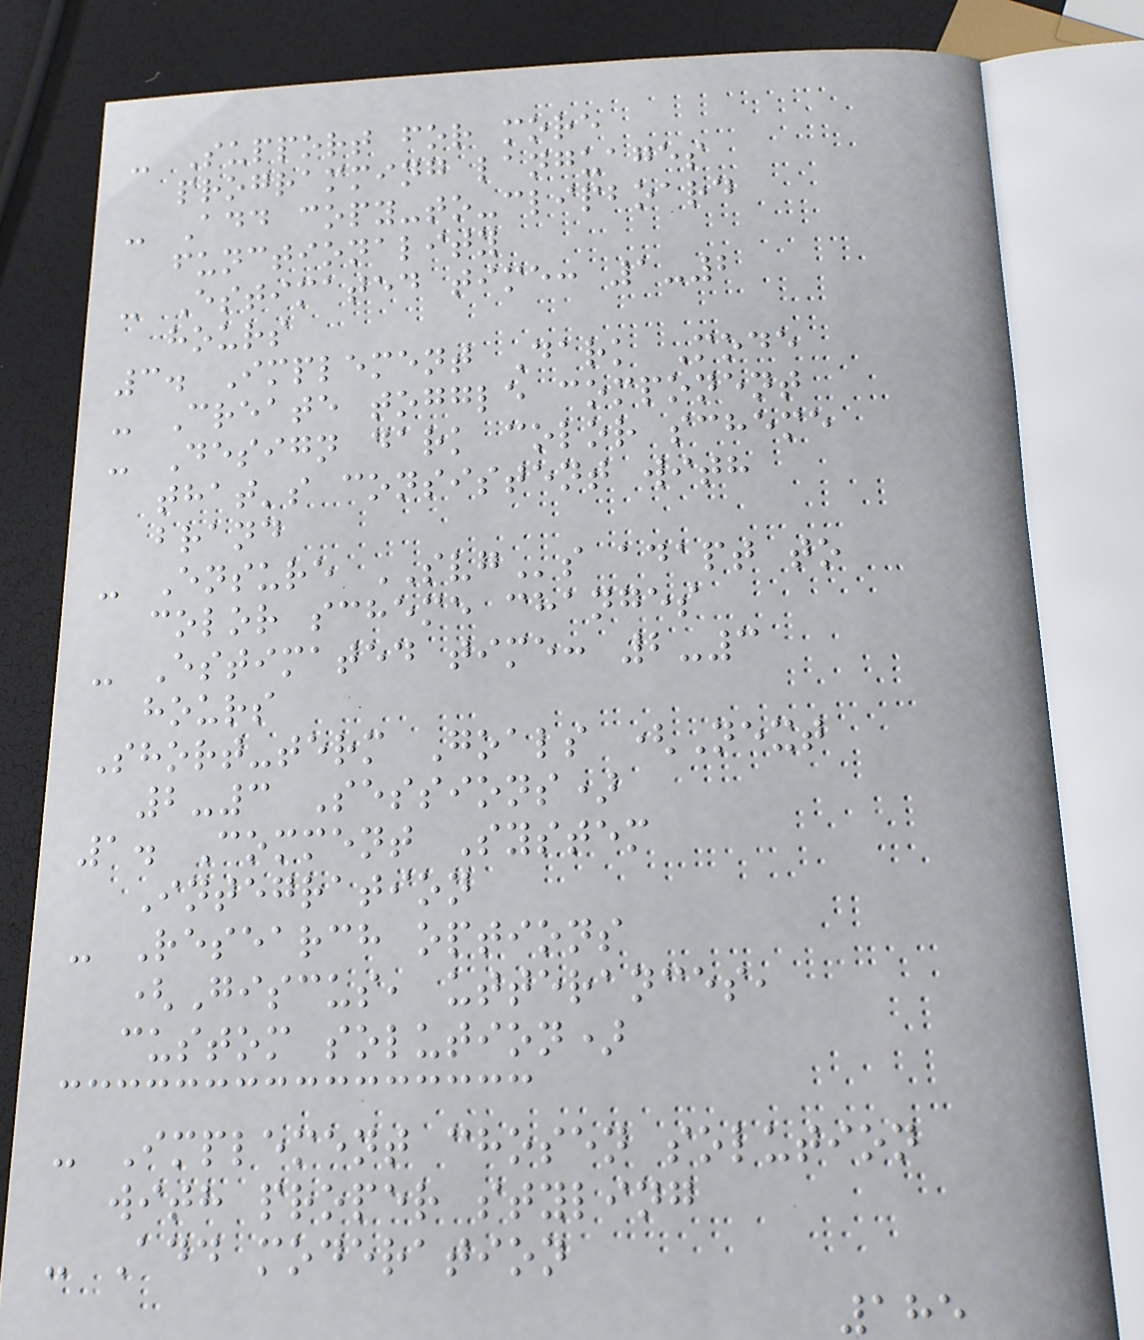- Support for more
programming languages
- Add copy-to-clipboard
functionality
- Estimated time: 1-2
hours
3. Implement Dark Mode
- Create toggle component
- Design dark color scheme
that's consistent with
brand
- Ensure SVGs adapt to
color scheme changes
- Estimated time: 2-3
hours
Short-term Goals (Next
2-3 Sessions)
1. Comment System
Integration
- Research options
(Giscus, utterances,
custom solution)
- Implement chosen solution
with proper styling
- Add moderation
185
